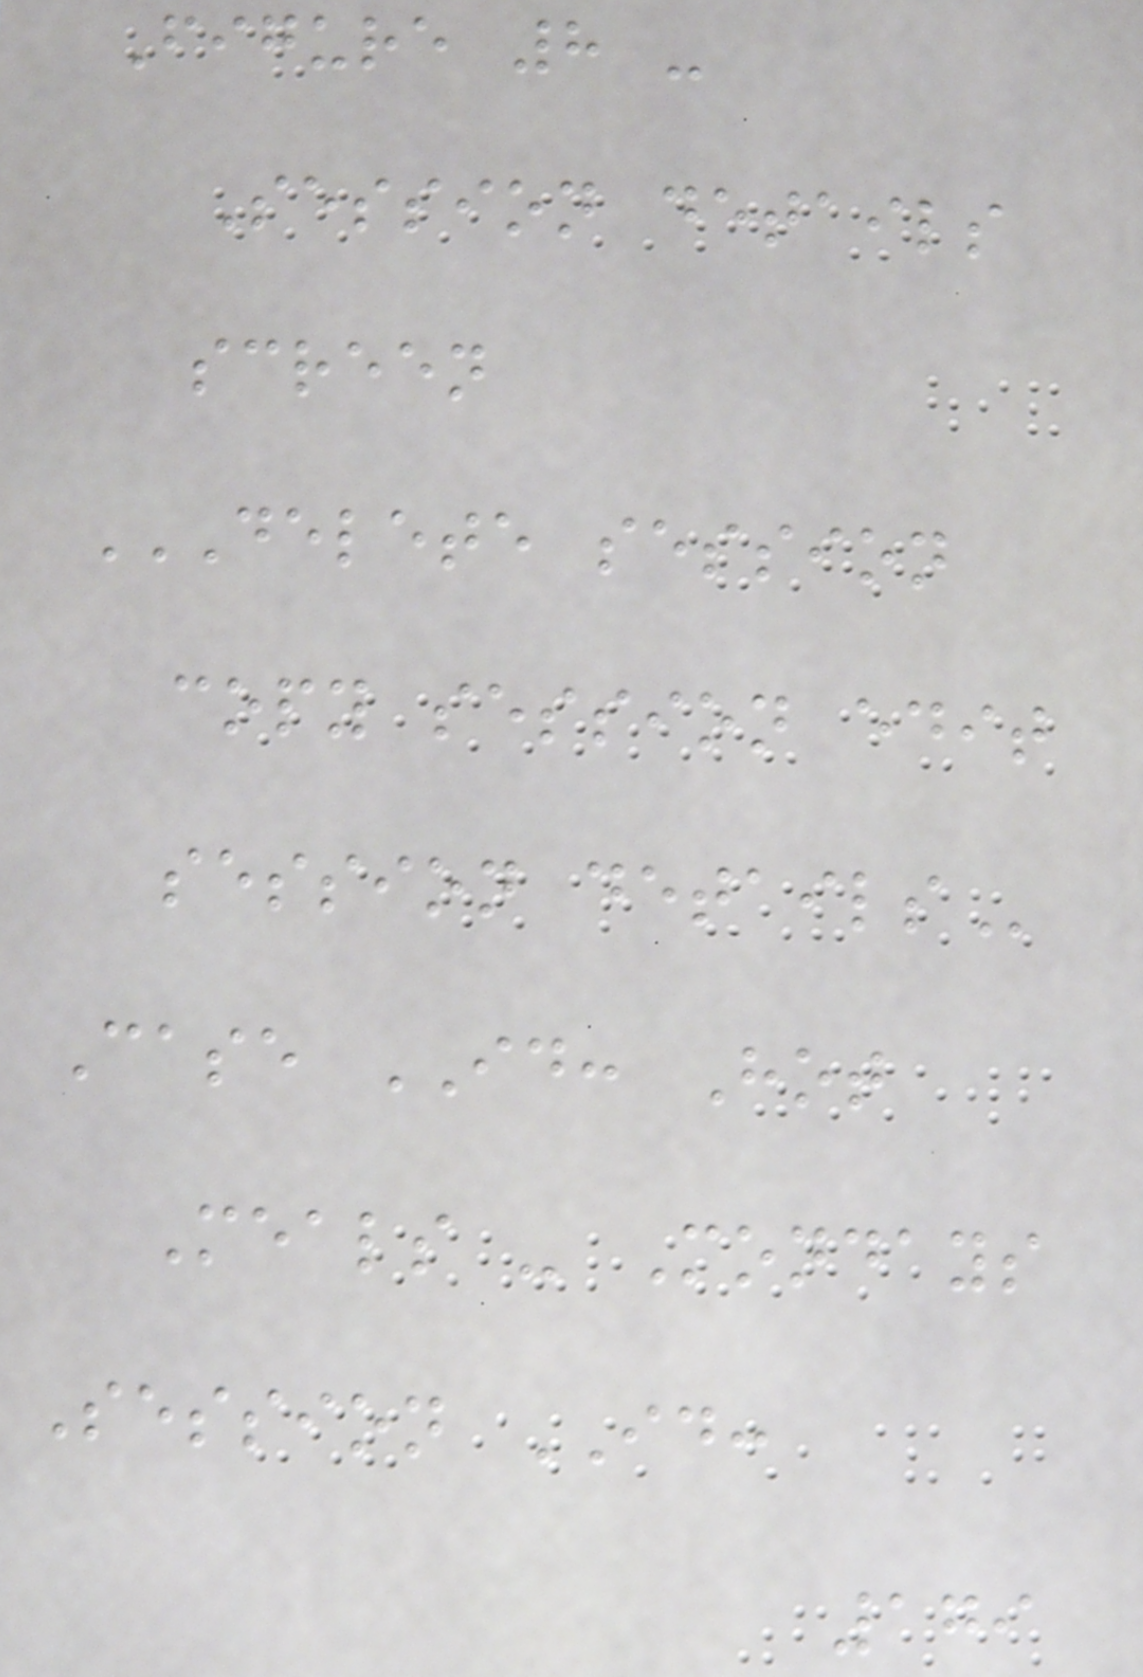Figure 8 -
Session details
screen
DELETE SESSION
COPY SESSION EDIT
SESSION DETAILS
Case ID: Hot
Meals - Mondays
Session ID:
179
